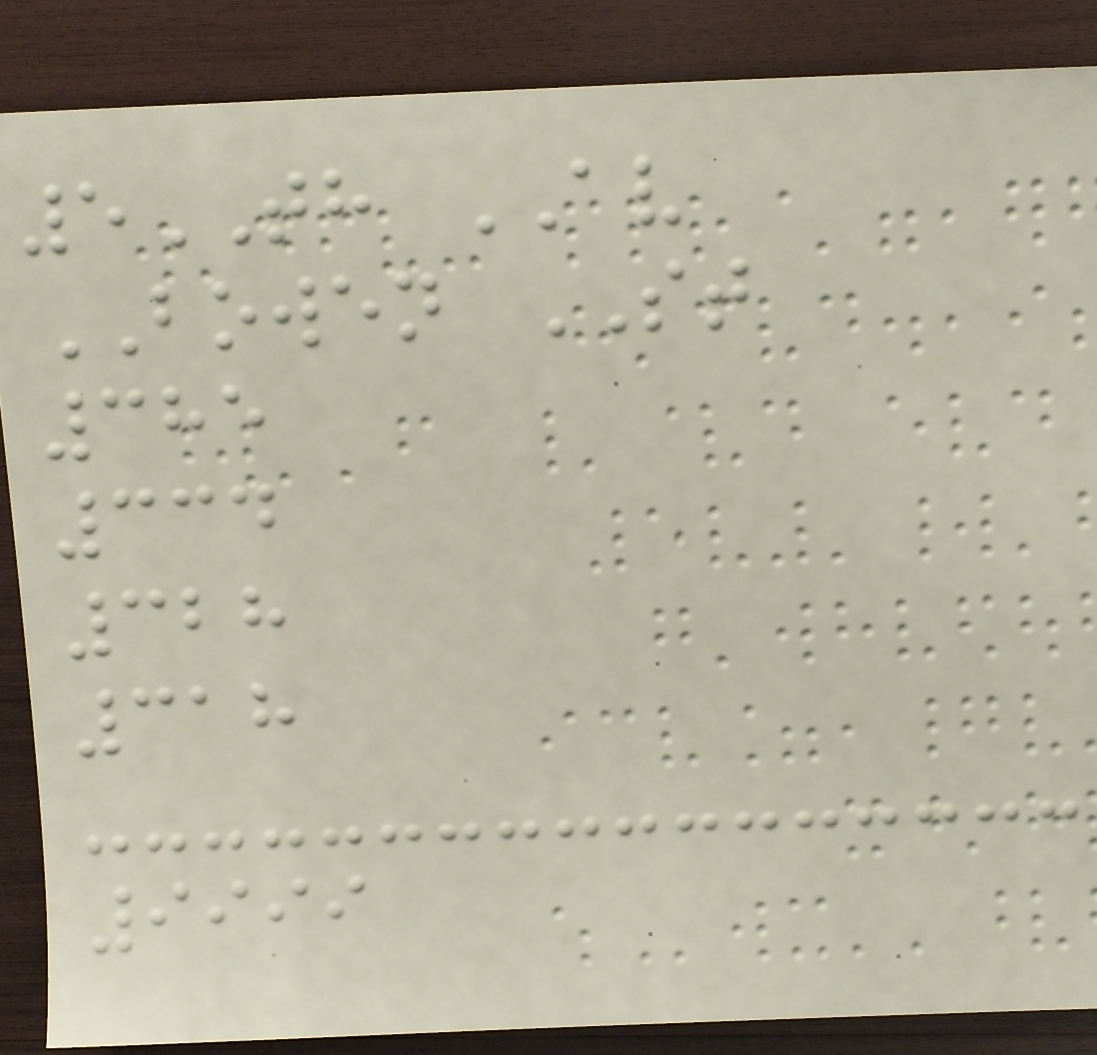5TH AV
BOWEN ST
385
334
328
318
9999
